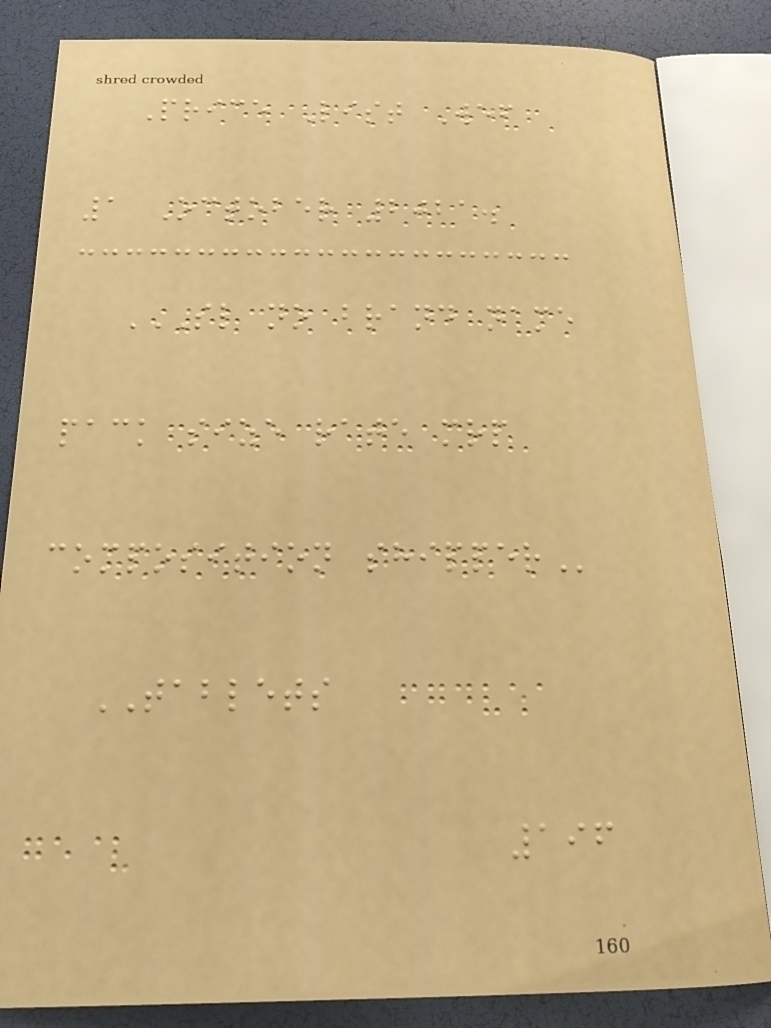Price List Wef
1 October 2021.
SL NO BRAND NAME
PACK SIZE RATE MRP
COMPOSITION SHIPPER
TABLETS
196
